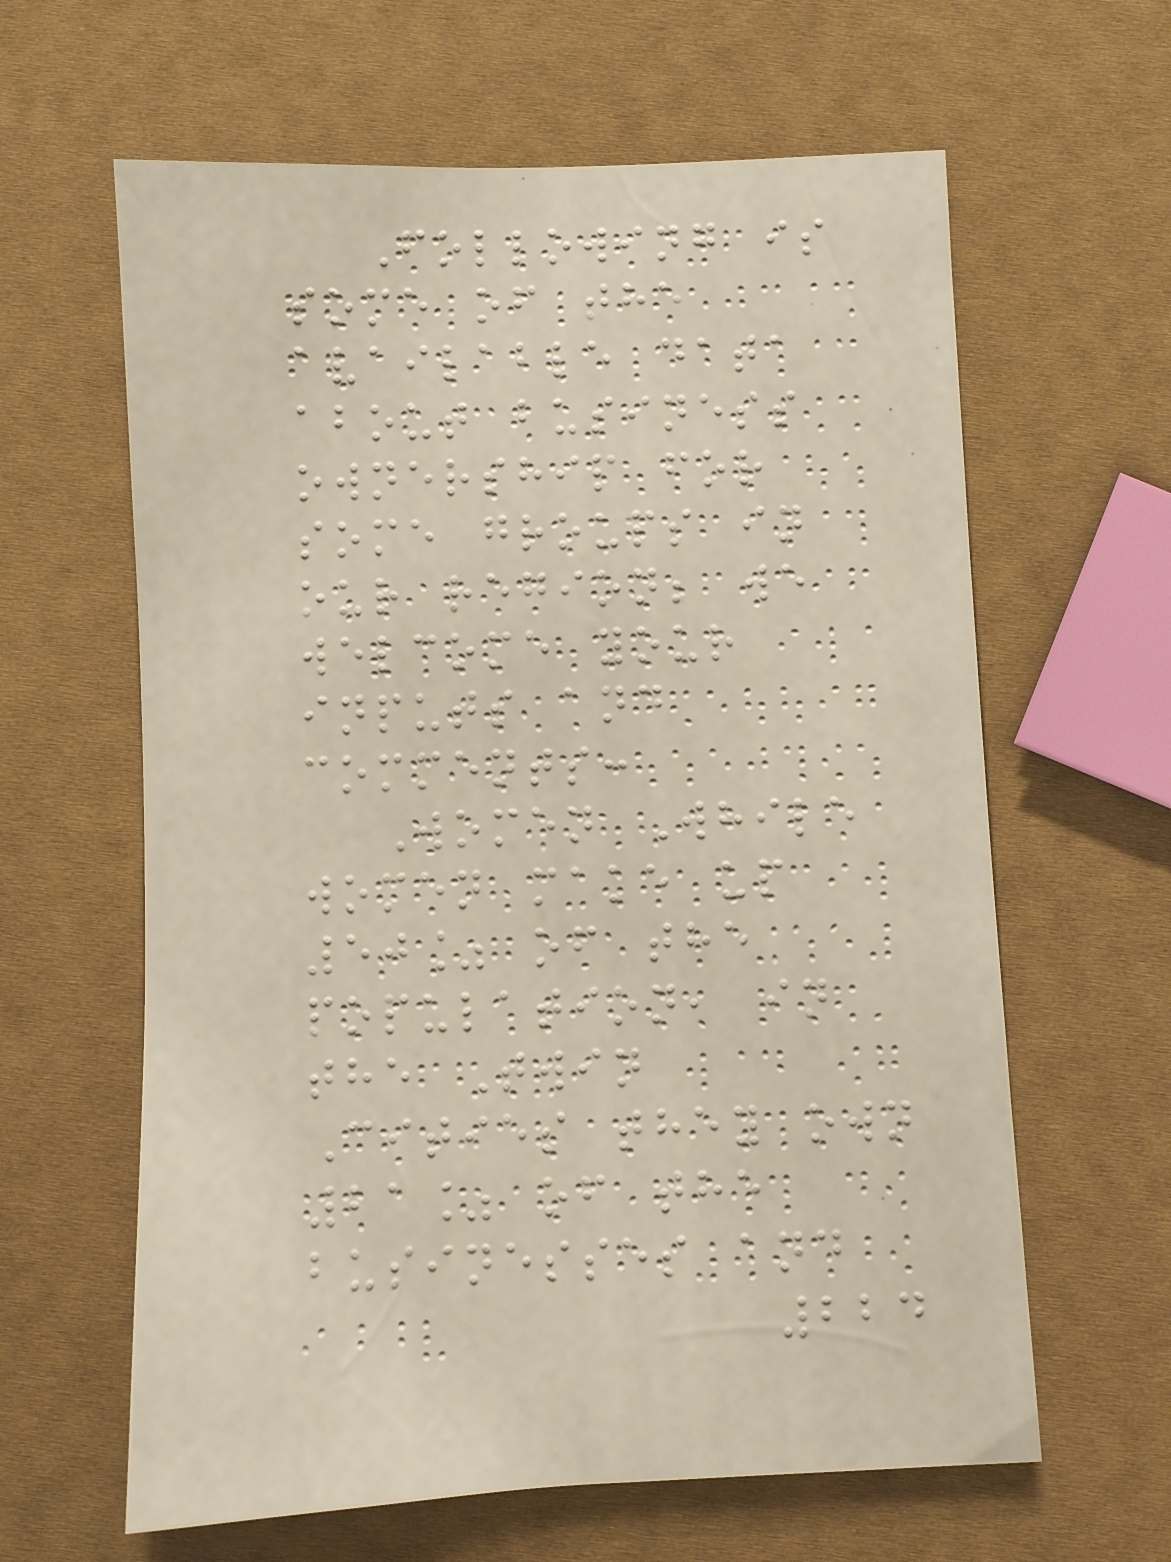Following is
some of the
available data
about business
ownership for
some groups in
our region; we
welcome your
inputs and
comments:
Women While
women make up
50% of the
population, in
the Twin
Cities they own
21% of the
businesses and
224
